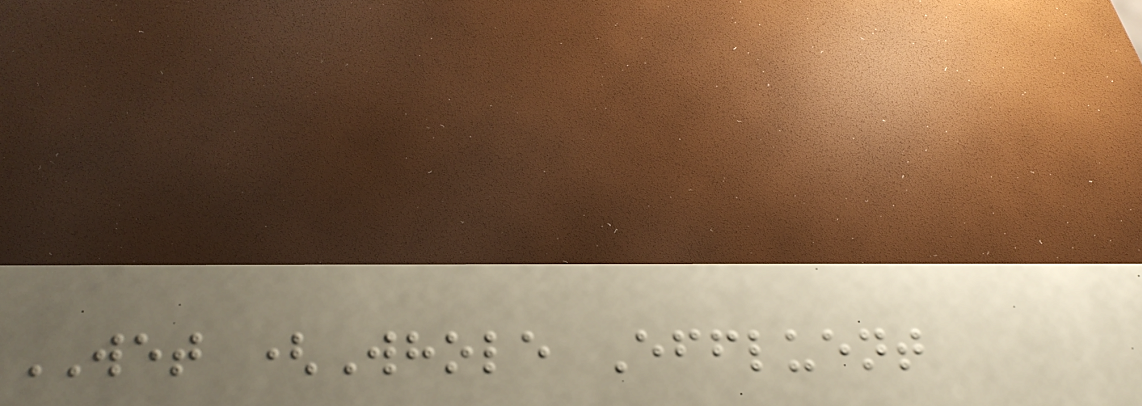WET (Whole Effluent
